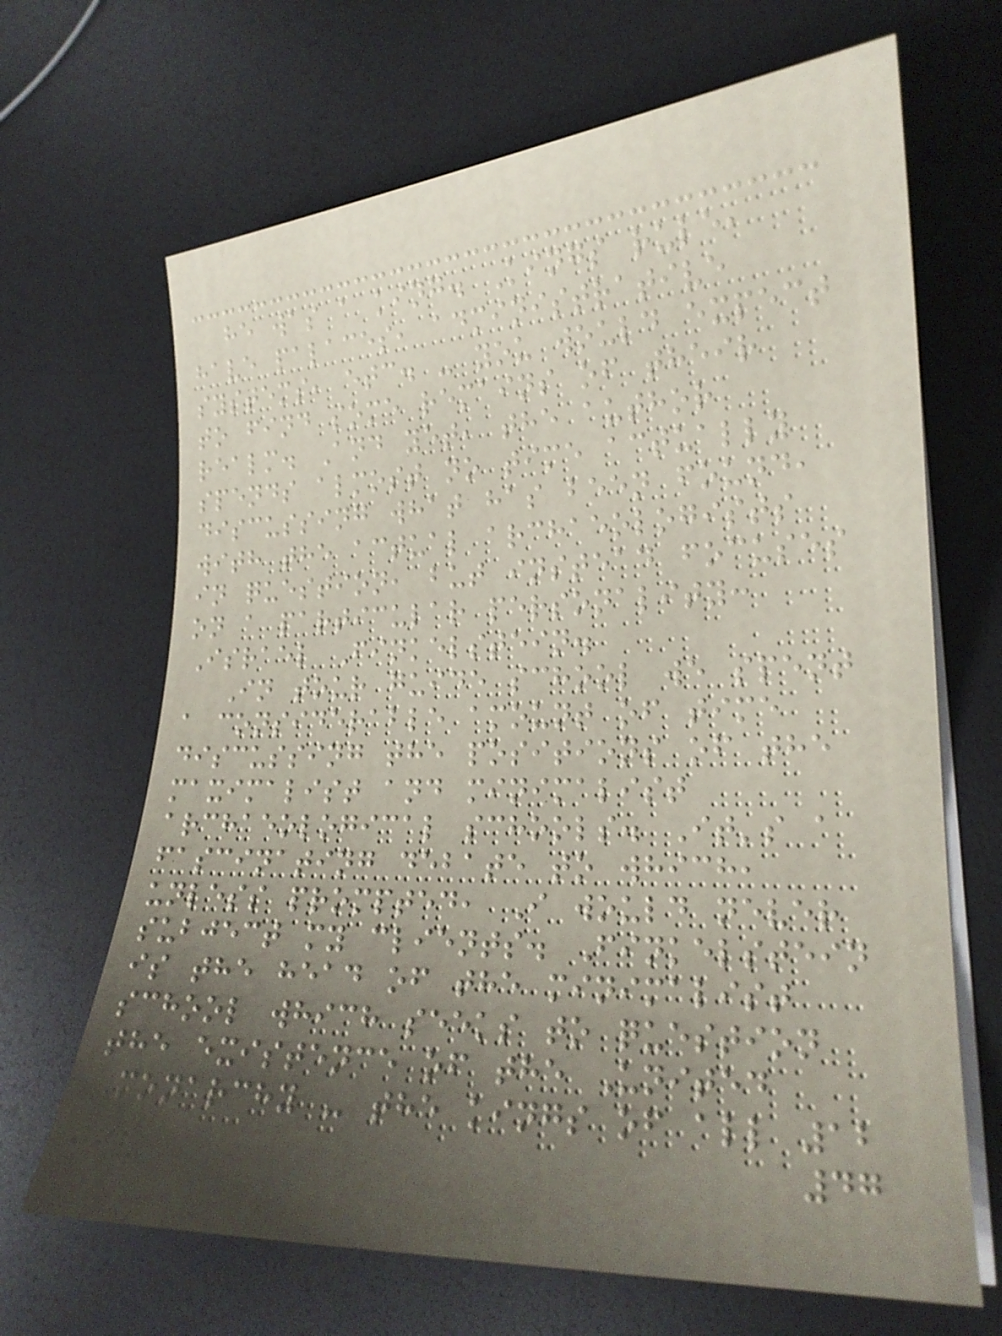he was a king. Kings rule,
have palaces, administrative
systems, etc. - you would expect
to find some remains of their
realm. And yet, the author
spends almost no time actually
discussing what has been found,
with the actual archaeologists
in question, but instead focuses
on a particular personality:
Israel Finkelstein.
In tour guide school we spent
a considerable amount of time
discussing the positions of the
maximalist and minimalist
archaeological schools. It's a
fascinating debate to which,
unless prompted, I would never
subject my clients. Finkelstein
is the head of the minimalist
school which seeks to question
the existence of the United
Monarchy - the kings of all 12
47
